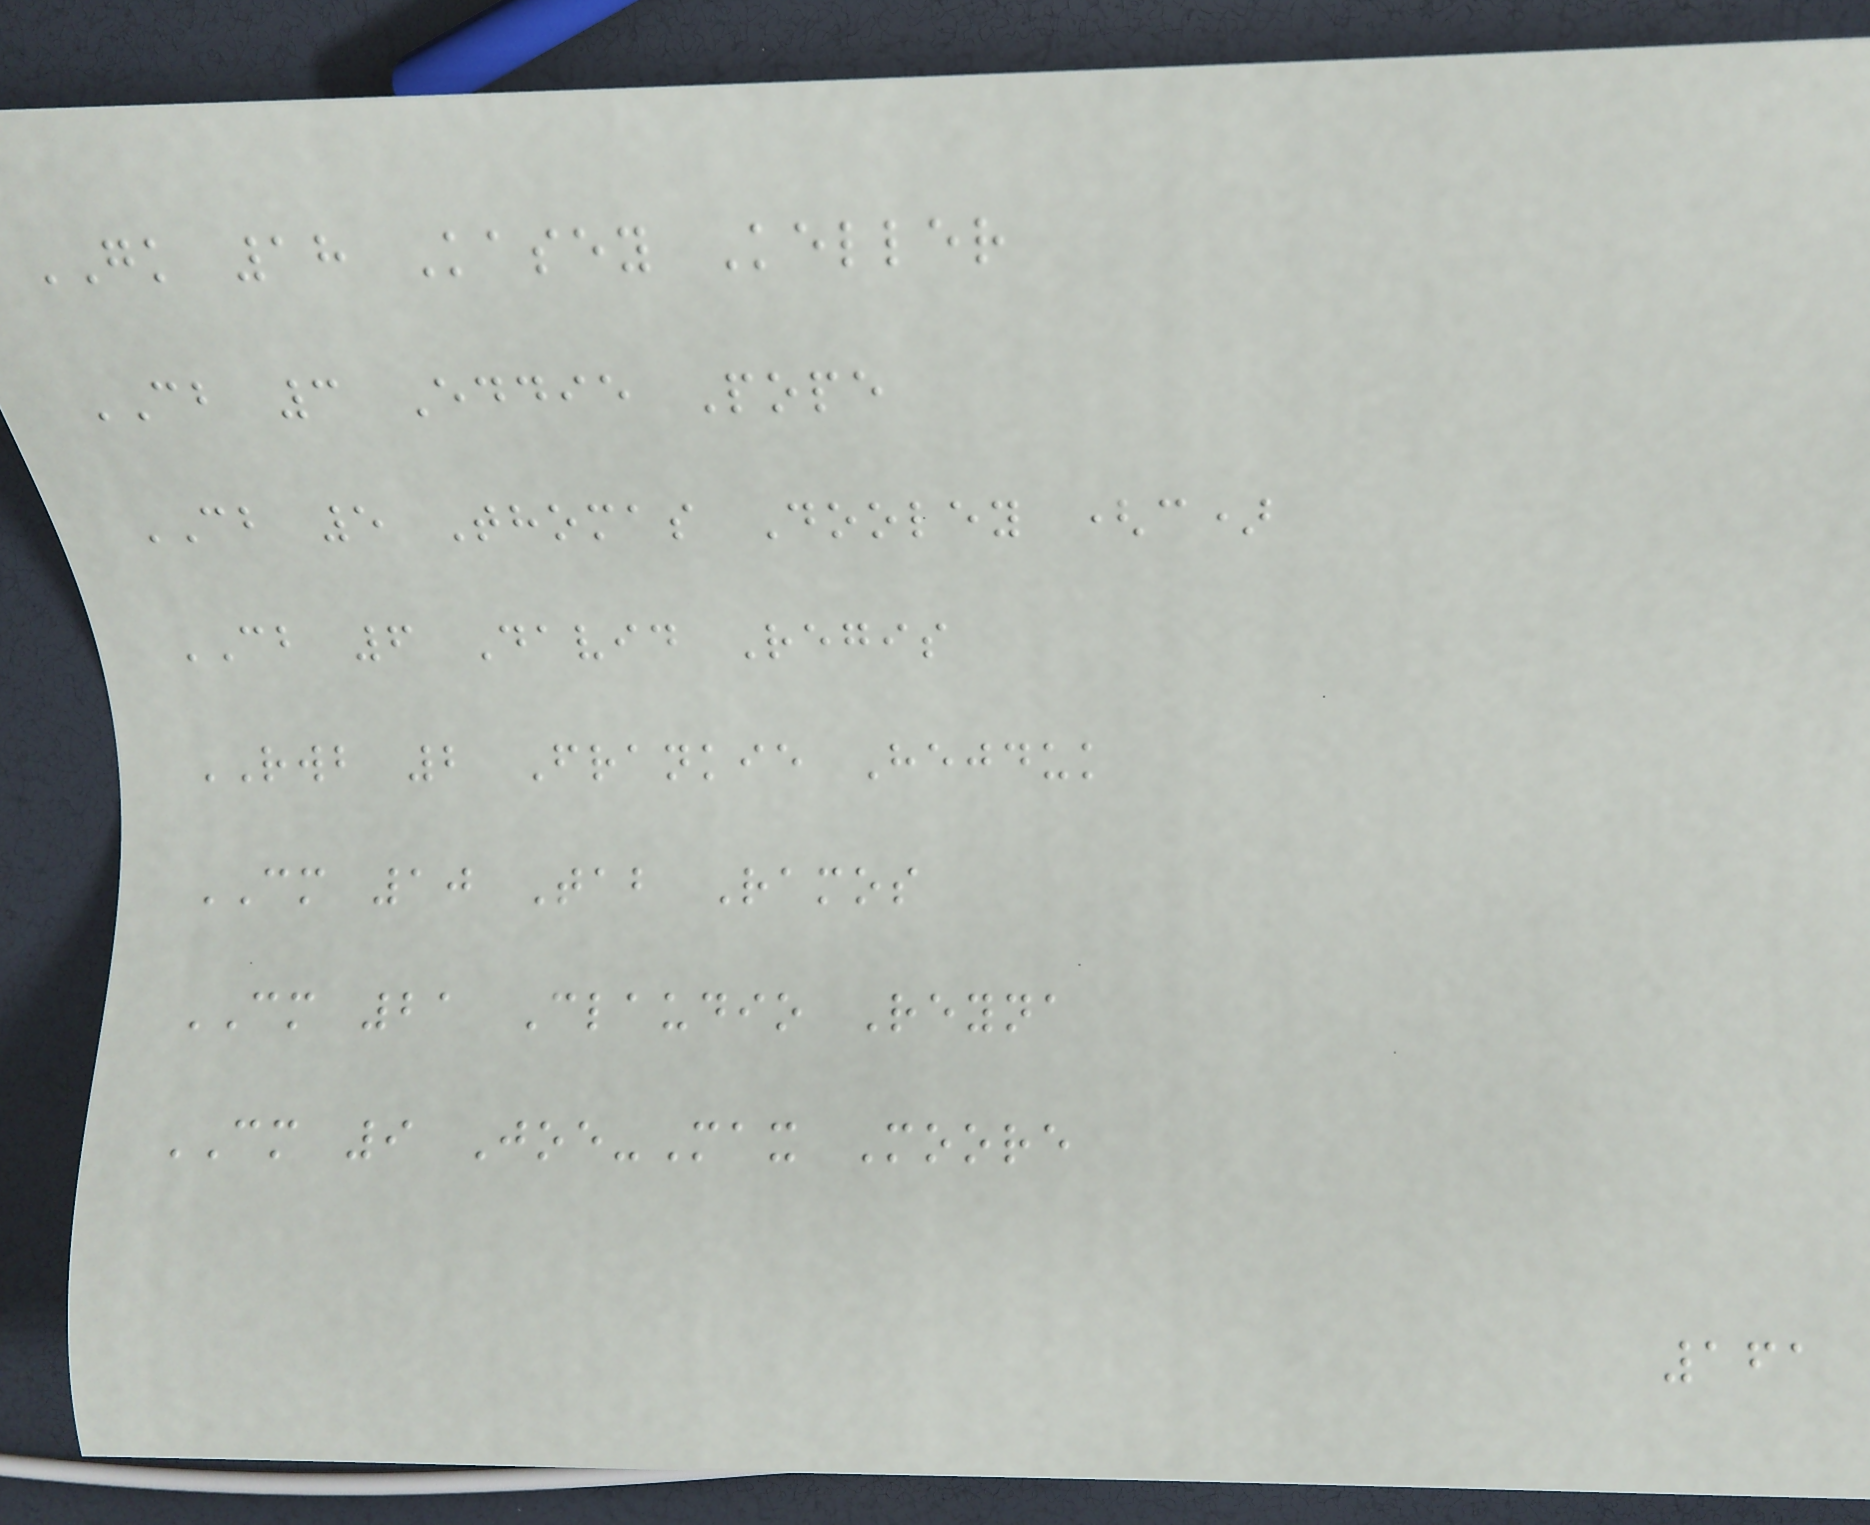GK 18 Kasey Keller
CB 3 Eddie Pope
CB 5 Thomas Dooley (c)
CB 6 David Regis
RWB 2 Frankie Hejduk
CM 10 Tab Ramos
CM 21 Claudio Reyna
CM 9 Joe-Max Moore
161
